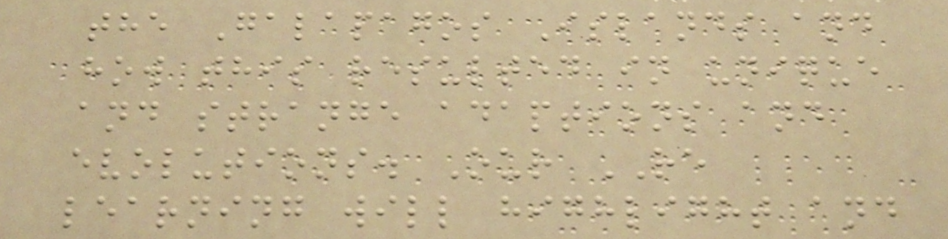the Galapagos Islands and
how this resulted in unique
and strange adaptions and
evolutions. Our RE
learning will highlight and
